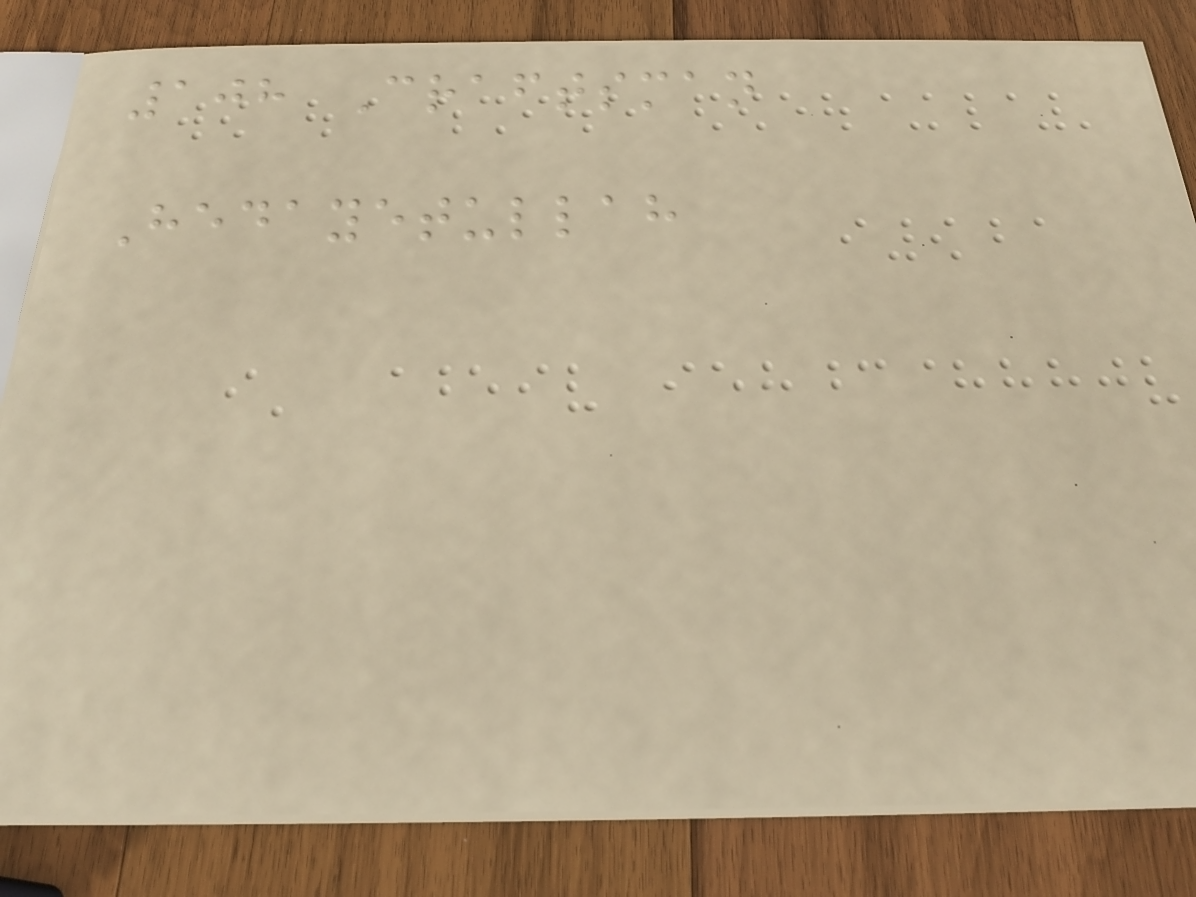108 Craftsman
Hedayetullah
